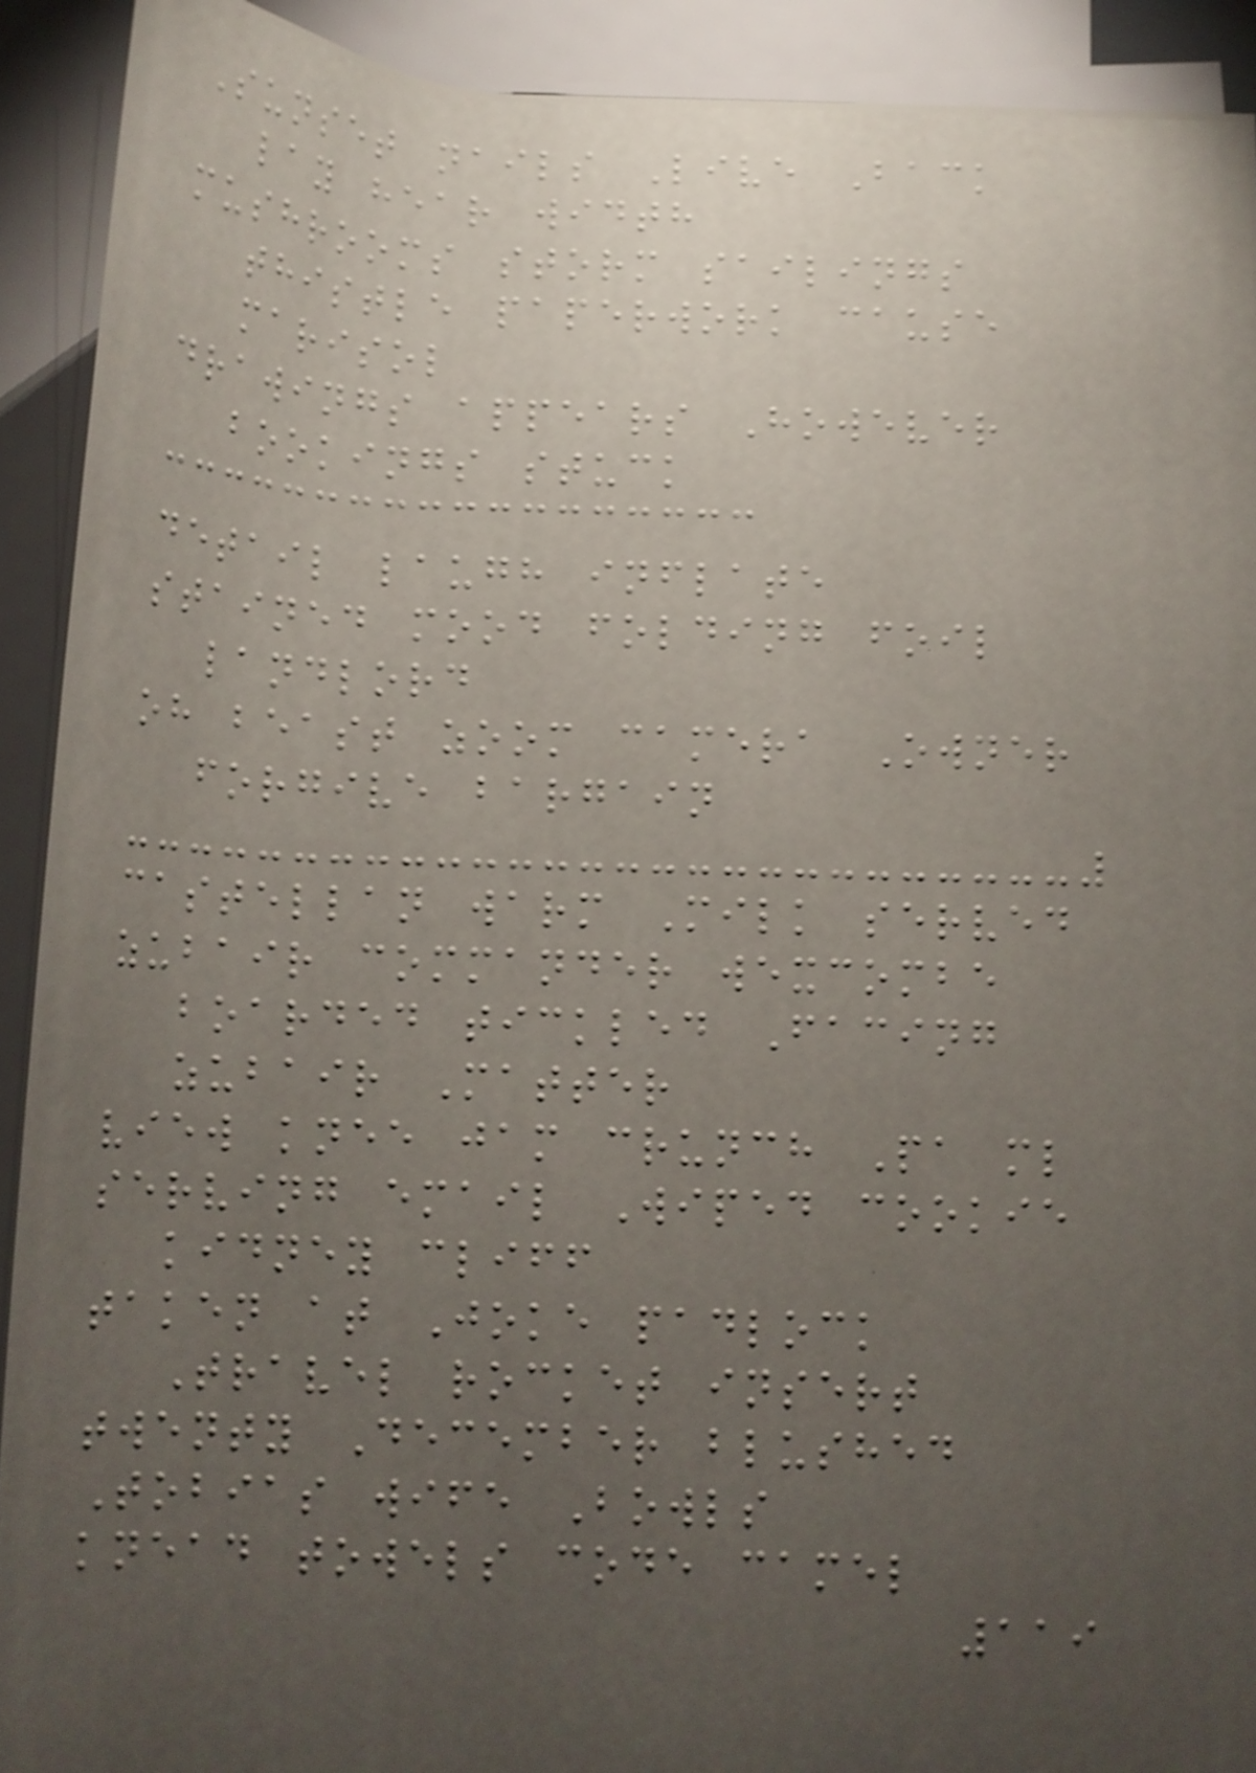Sunset nails Live Back
lay hear width
mushrooms storm sailings
thistle paperwork cause
marisol
drawings appears However
bookings stuck
detail laugh inflate
stained mood folding foil
landlord
oh beast zoom camera Owner
forgive bargain
castellan warm Milk served
zubair commander wexcombe
boarded tickled Facing
zubair Matter
view knee jam crunch Pa ml
serving email Wiped cookie
kidney cliff
taken at Joke padlock
Travel rocket insert
twenty December blushed
Tobias wife Bowls
knead towels code camel
119
